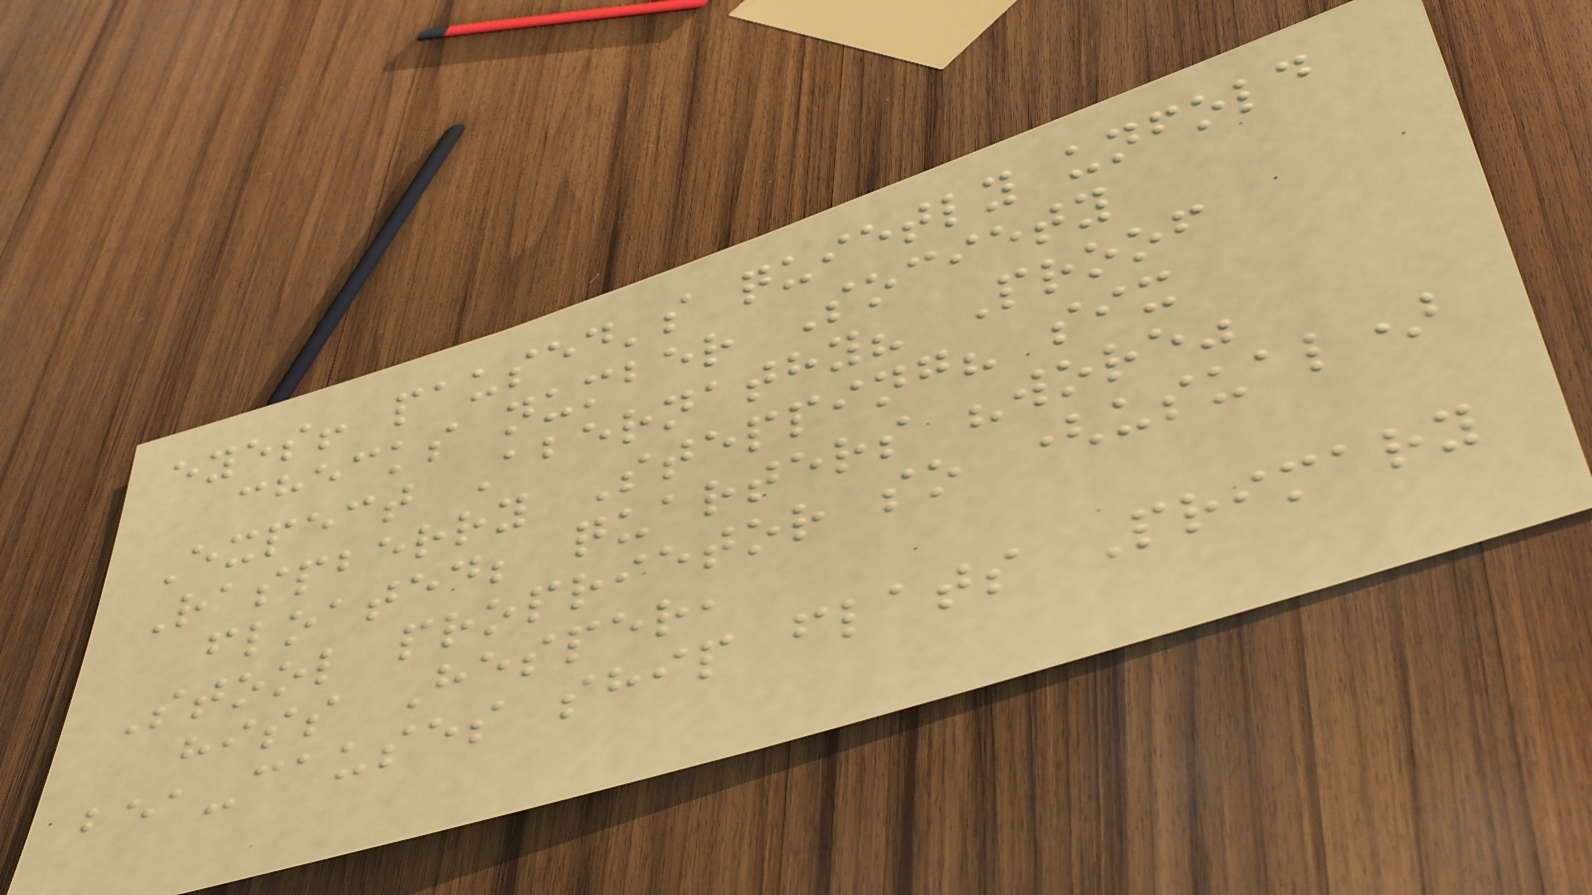eyes! paused's quietly unfold
checks number Society
Expect Abernathy? Proof
Raspberry Stepping? six
floated; quarters "wore"
Stool proprietor so (usual)
hiss Hesper,
bea-causes ship flats Primary
